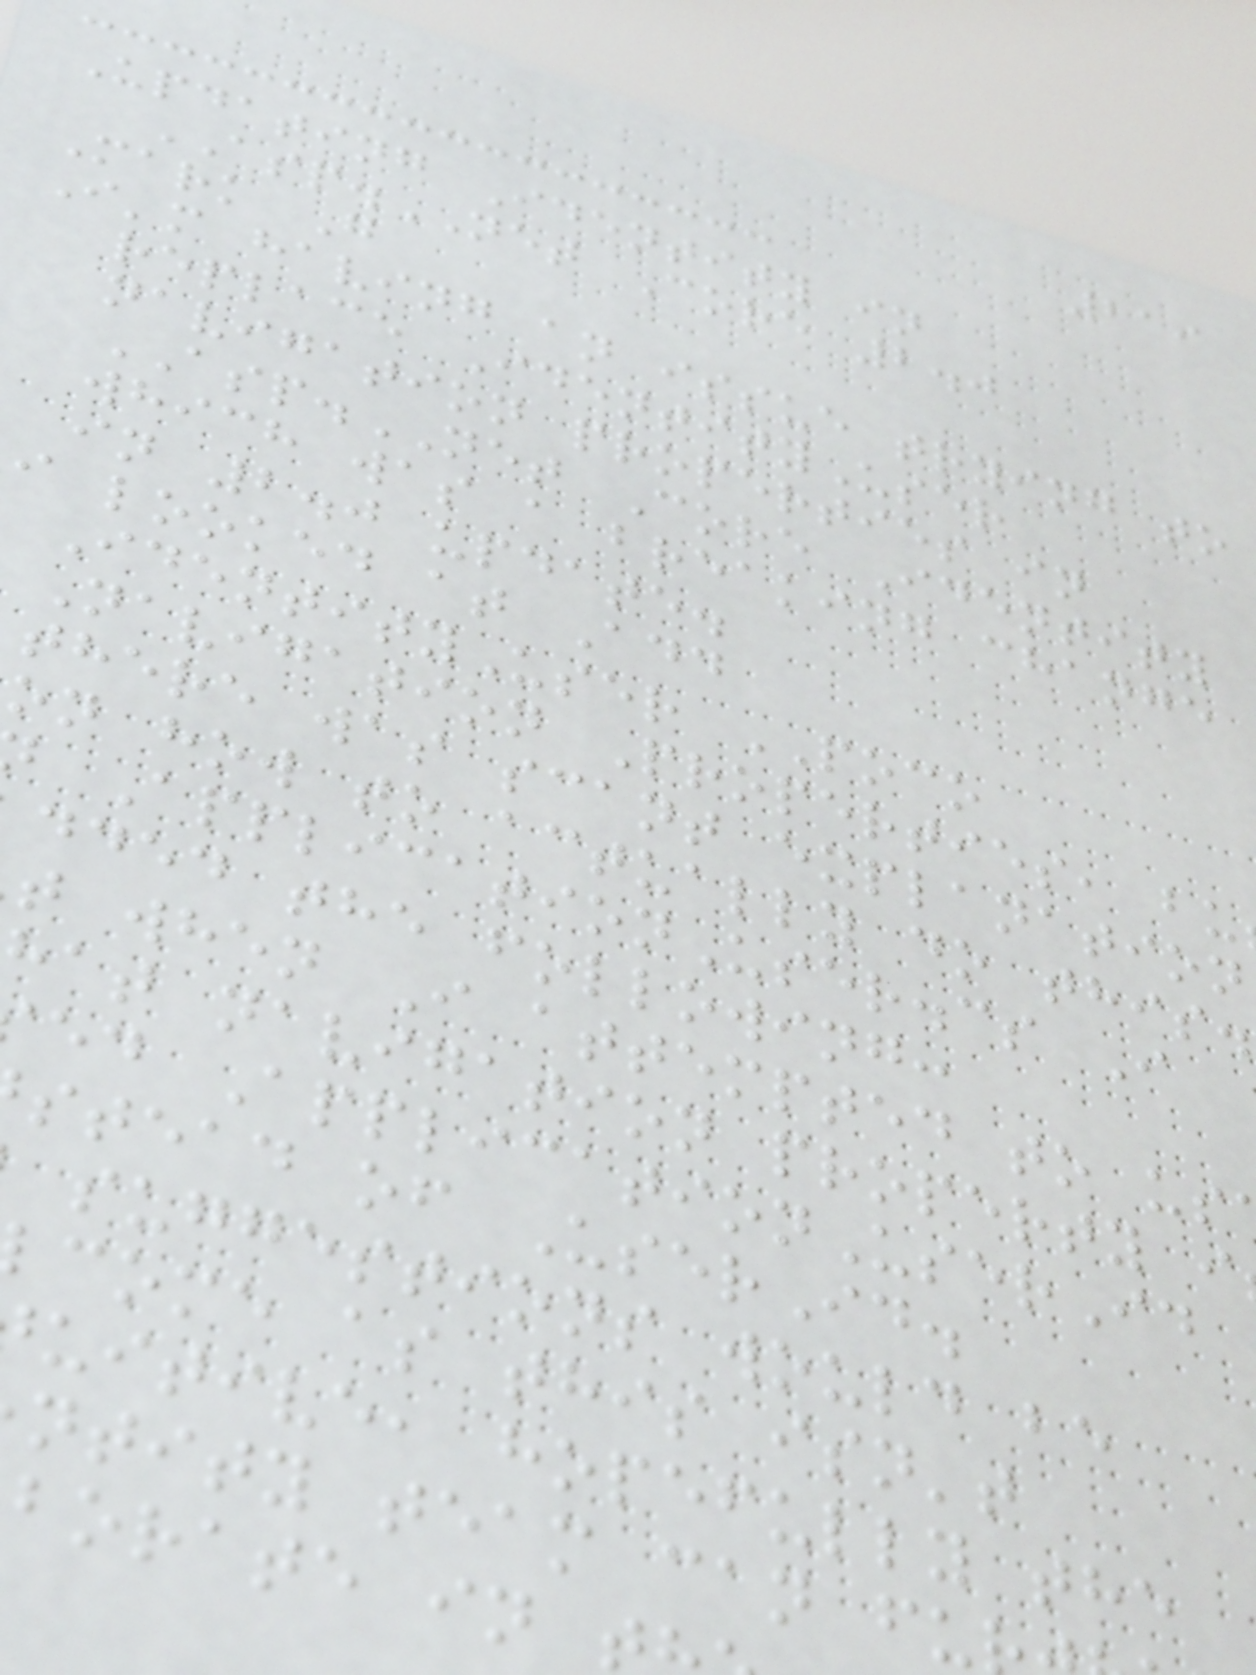219
Updating Identity in
ASP.NET Core 2.0
Mark G
I'm having an issue trying to
replace IdentityUser
navigation properties in
ASP.NET Core Identity
which was a breaking change
in 2.0 update.
i looked at Add
IdentityUser POCO
Navigation Properties, bu
there was scant explanation
on how to actually do this.
ApplicationUser.cs I
dded the following:
t when I attempted to us
hat navigation property i
ed ApplicationUserId
stead of UserId.
suggestions would be
come as this isn't
uitive, hopefully the
ntity team can fu
borate in
